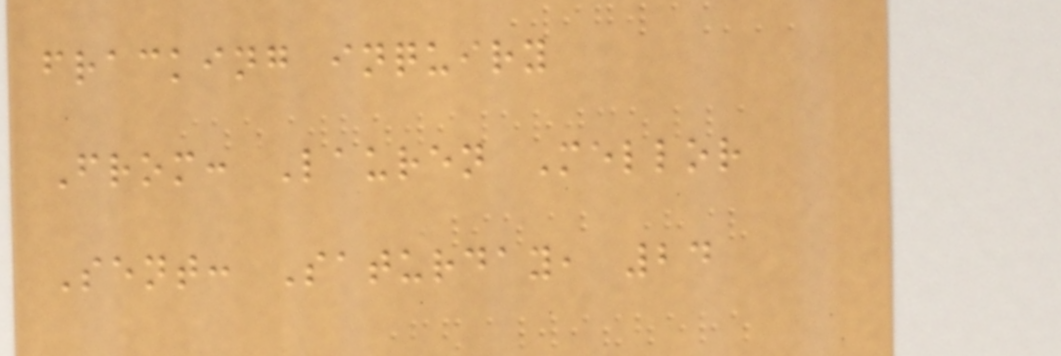fracking inquiry
From: Lauren Mellor
Sent: Saturday, 24
